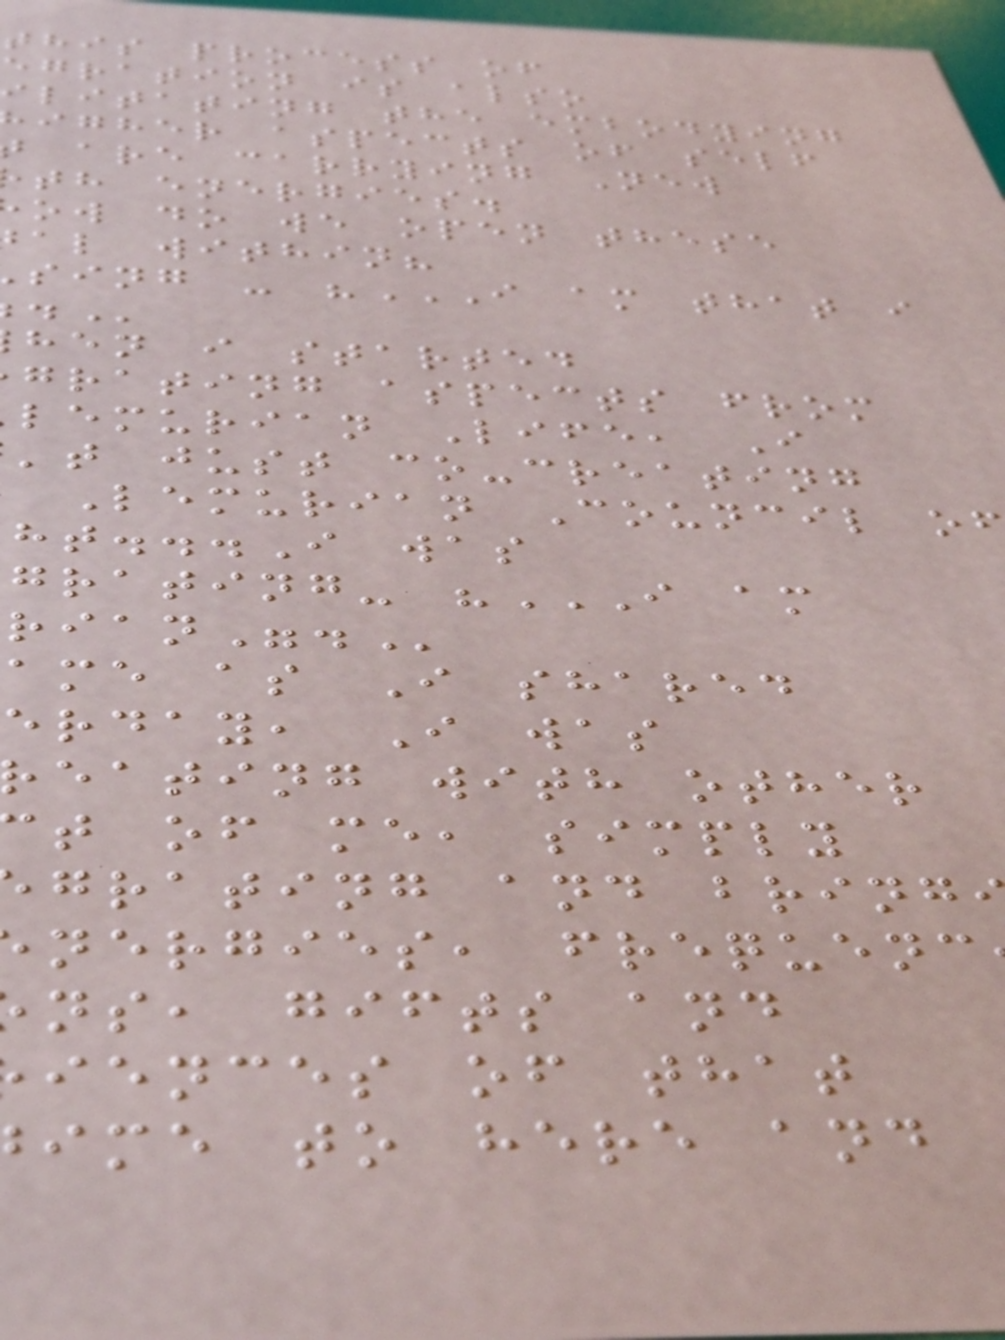this process of
egration is also
ilitating the embodying
igher aspects of self
are carrying New
th energies.
ow do we open these
al within?
hen i started
grating aspects from
lemurian Life, I
't just co-creating
Lemurian Council o
ht...I was
ame as I shared
erday, I was
eating with other
t of me, simply
grating and bring
nergies, frequenc
ns, gifts and
iences of that
ime to here and
